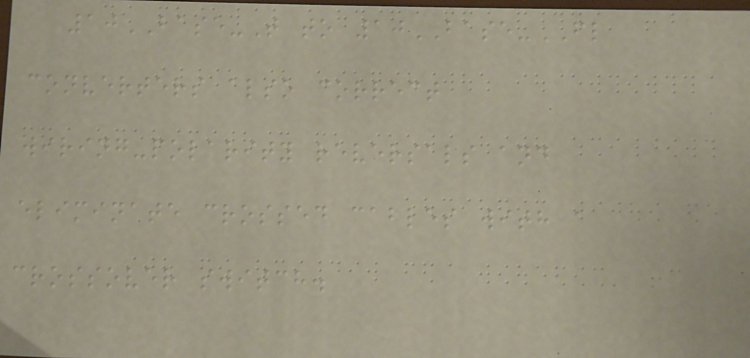10BASE-T to 10BASE-FL
converters also correct
wiring-polarity reversals and
eliminate crossed cables with a
crossover switch.
